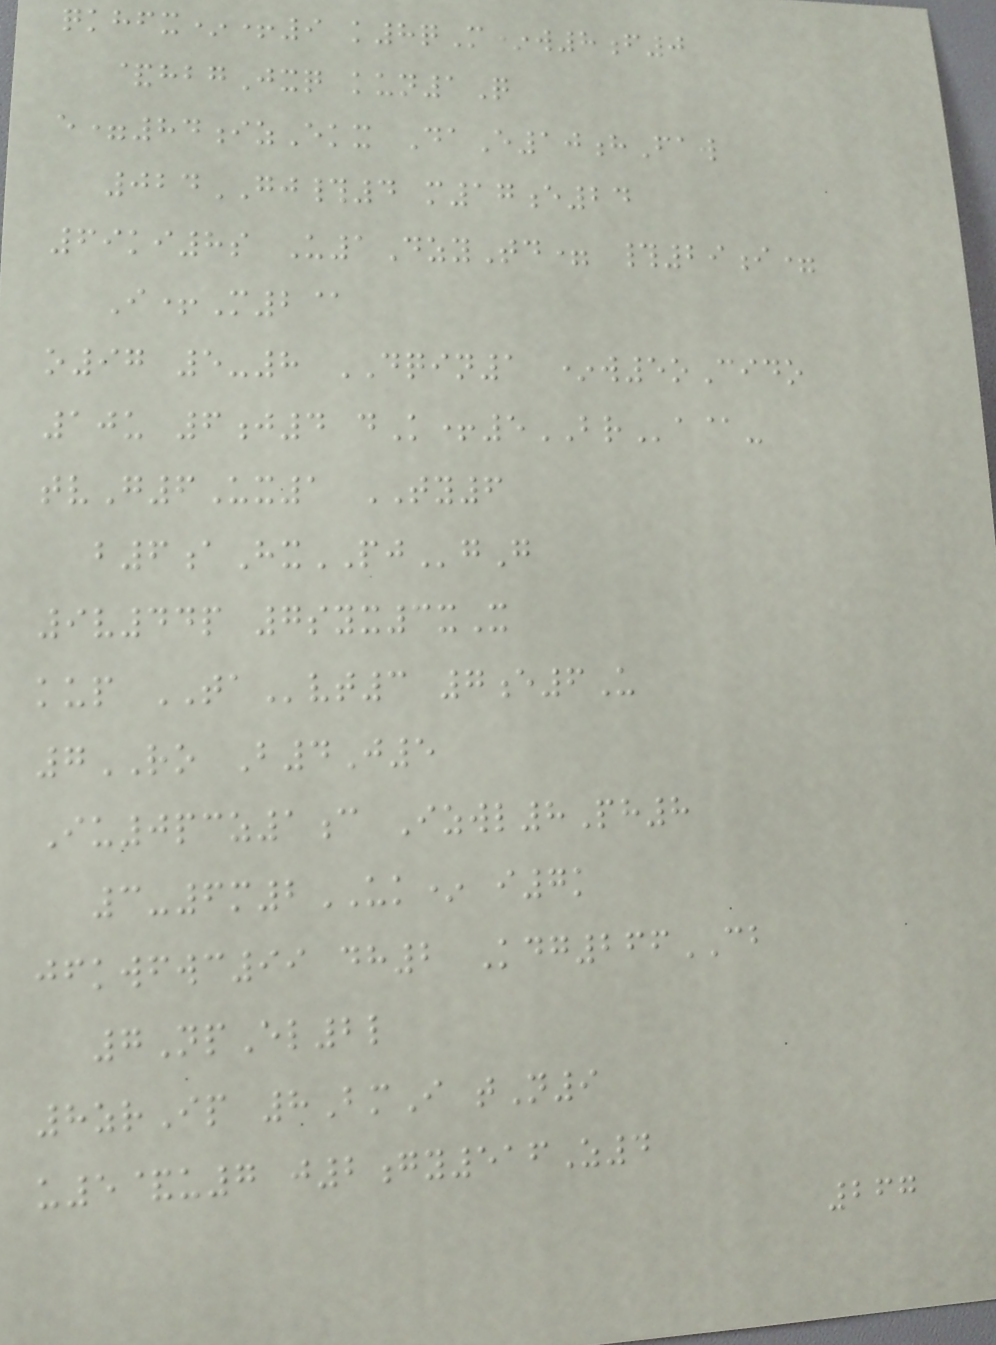qkhfx*+9 k8qM*w8f0
&hbgJxq kun1Q
e=84izEkx DaE10hFaw
024GJ#4 m17e24
69ki8s U1DzyTd= #29i=
I+M2@
o97 5-8 DQIN1 *w5oCido
10u 6j4 dK+5BRa@-
tvG6Ux1 TY6
b6aHxPJgG
9v44p 7syx3xX
kup TAvt3 7e6U
7RO B4J5
Iu0pcz1c Izwl8Ph8
3-6m2UK* i7k
jfkwfwc99 dh2 Kdg266CB
7NpEl2l
8zrIp 8BmI tN9
u5&u7 j2gy516Z4
267
